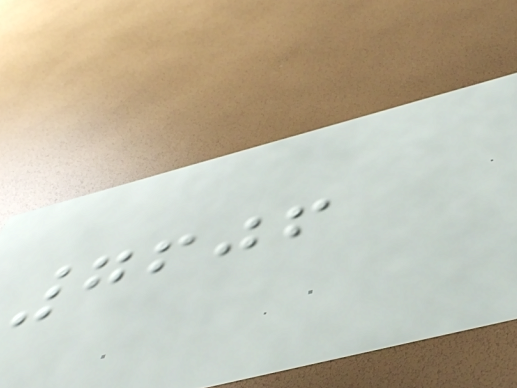7606
